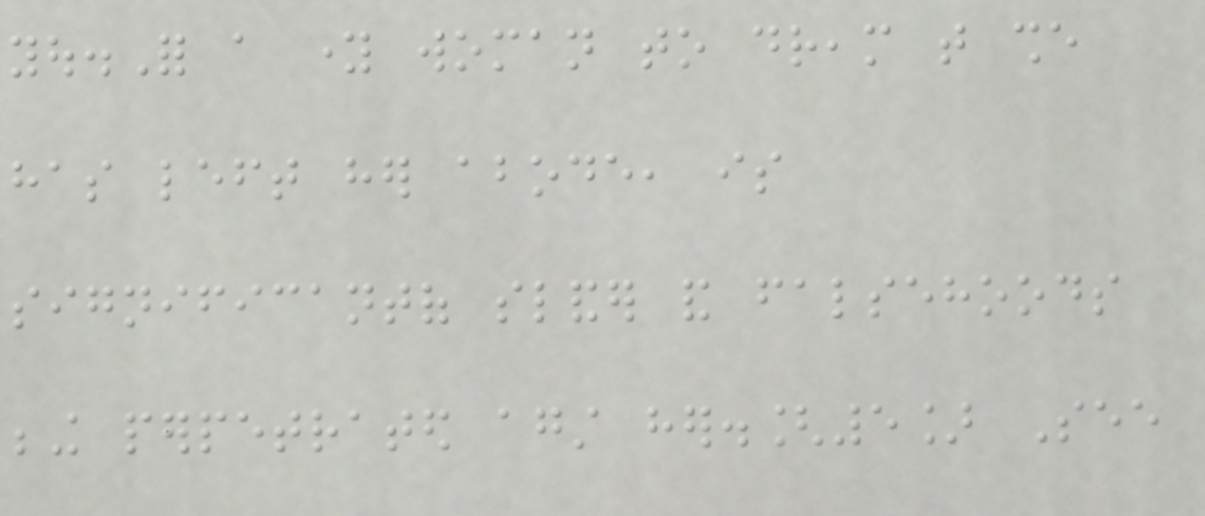you.For a young woman to dream that she
has left her abode, is
significantof slander and falsehoods
being perpetrated against her.[5] See
